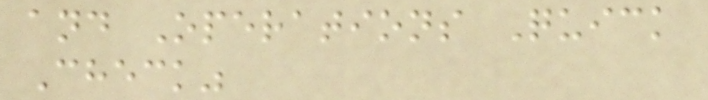and Operations Quick
Check"
